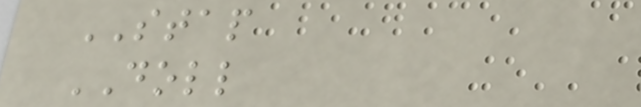STAP
DOLL
